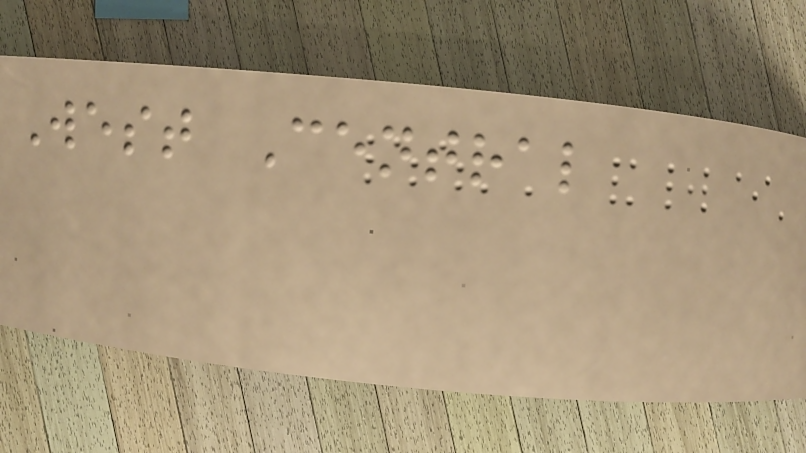West Central
